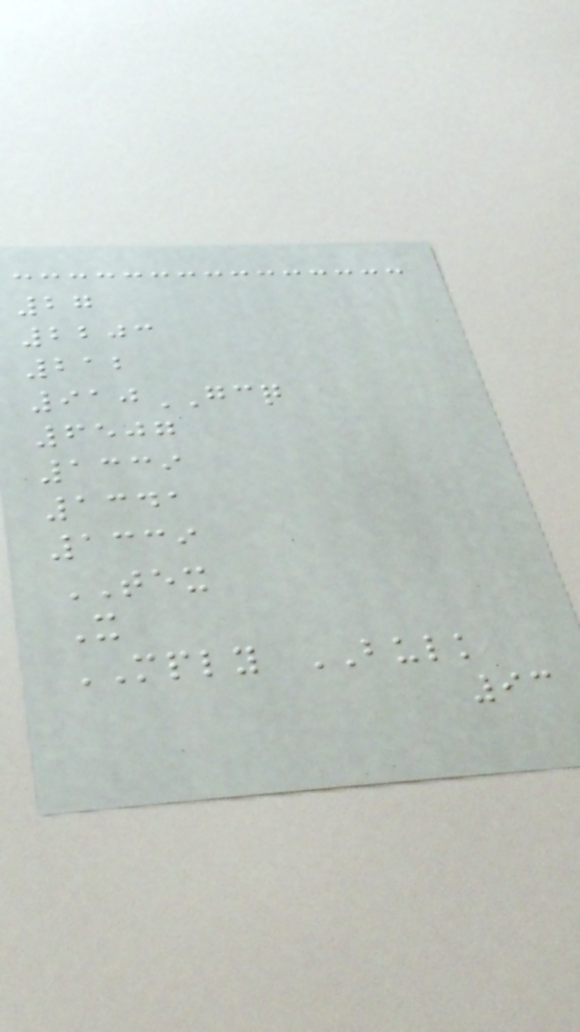27
2203
212
910GCQ
6507
1339
1341
1339
TEX
X
MPLY BULK
93
